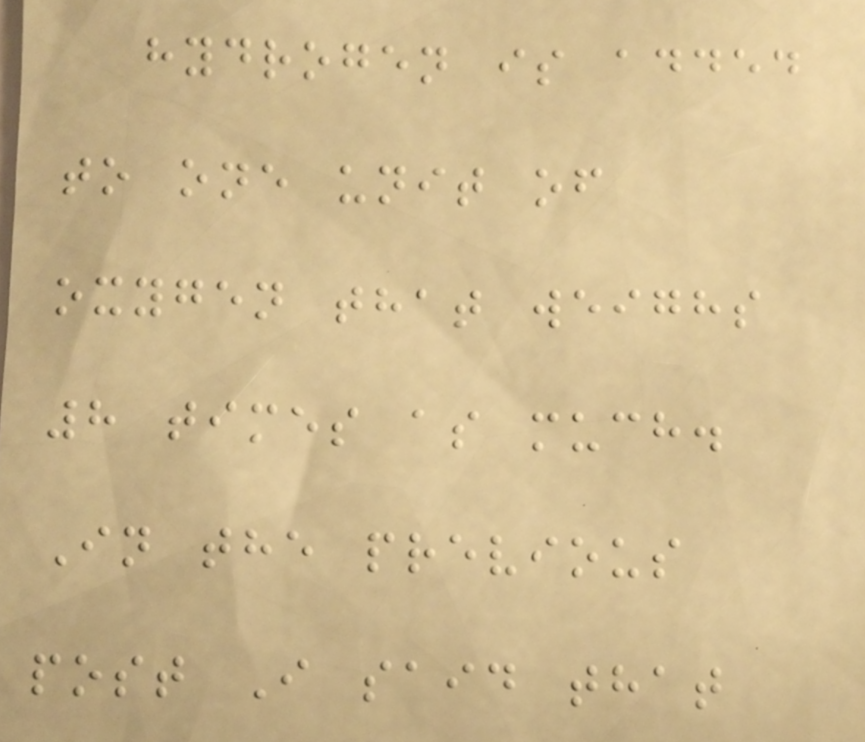hydrogen is added
to one unit of
oxygen that weighs
8 times as much.
In the previous
post I said that
